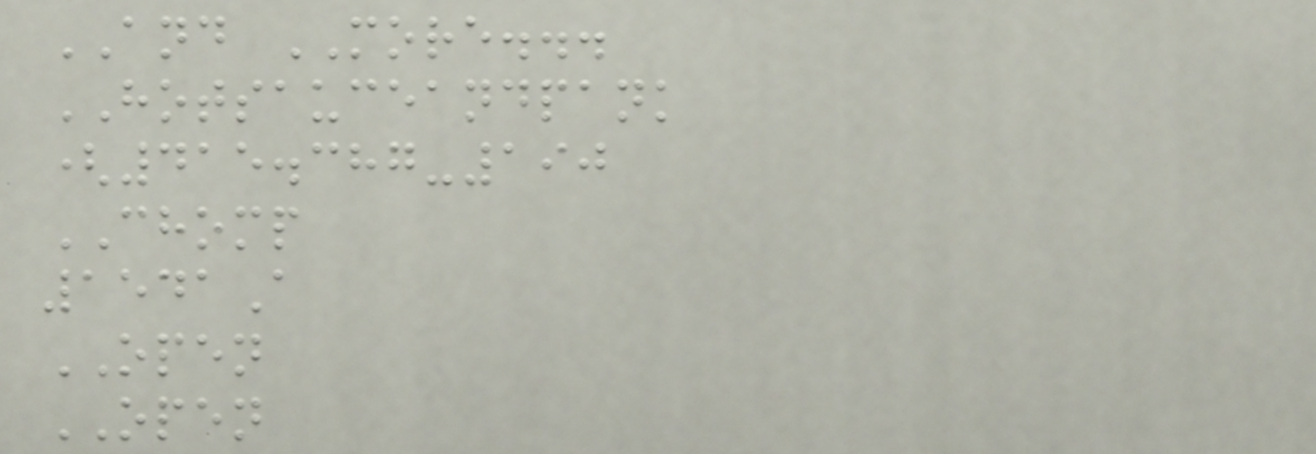AND MORE...
HOTSAUCEANDPANK
(415.387-190
CHOMP
1541A
OPEN
OPEN
